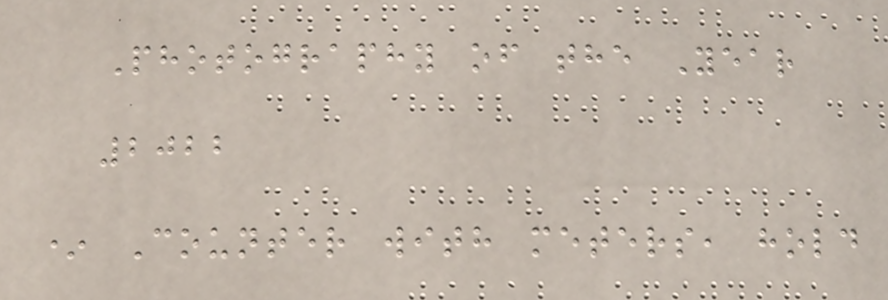Photography of the Year
2022
* Counter with meters, hold
